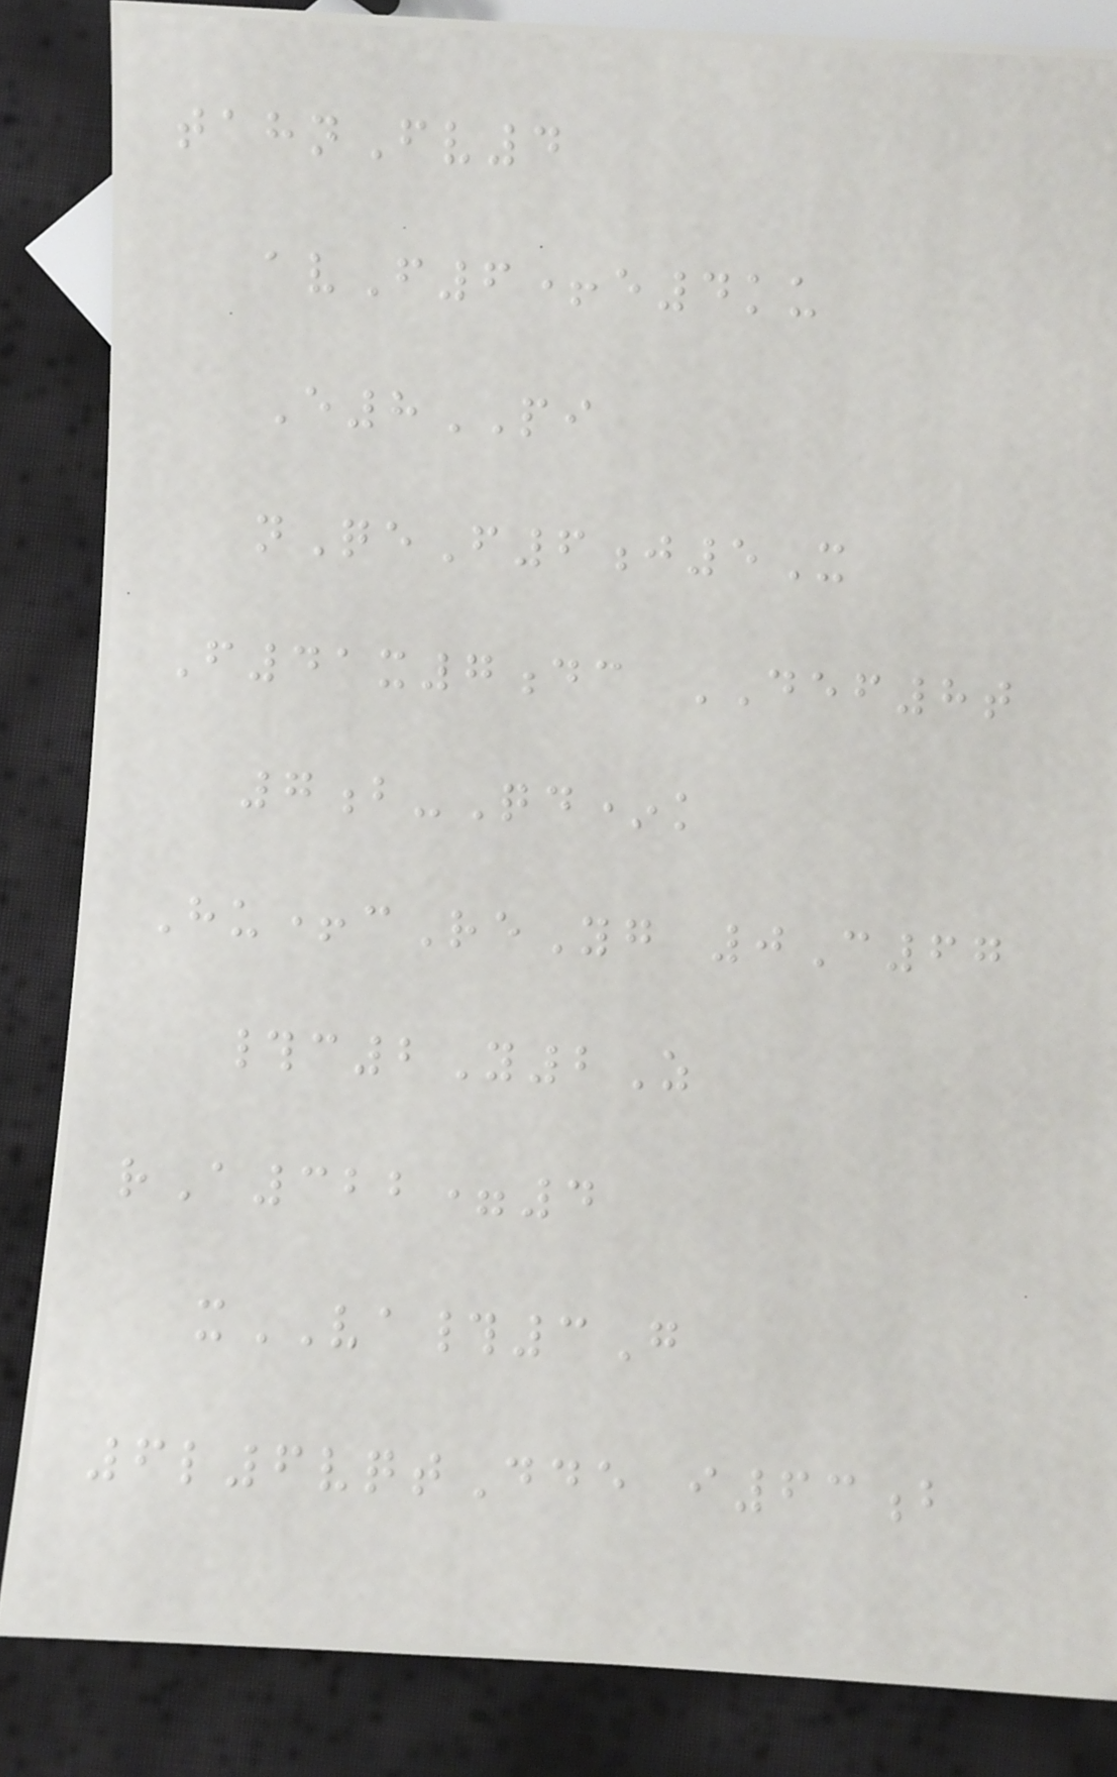tahnFv4
avF6+e4ku
E8PI
nQeF6j5X
F41x7dc DEF8t
7b-Qd*k
Hu+cReYg 0C67
#c2Y2Z
rA322=4
xVA#3G
6l6vqtDde i63b
